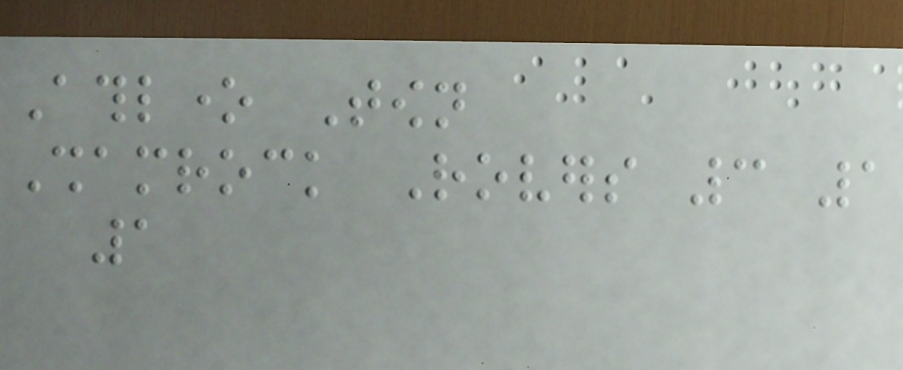Athlone Town
Shamrock Rovers 3 1
1
